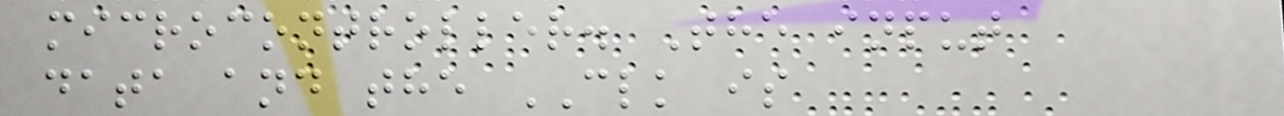microcontroller. The input
data and the CLK is
